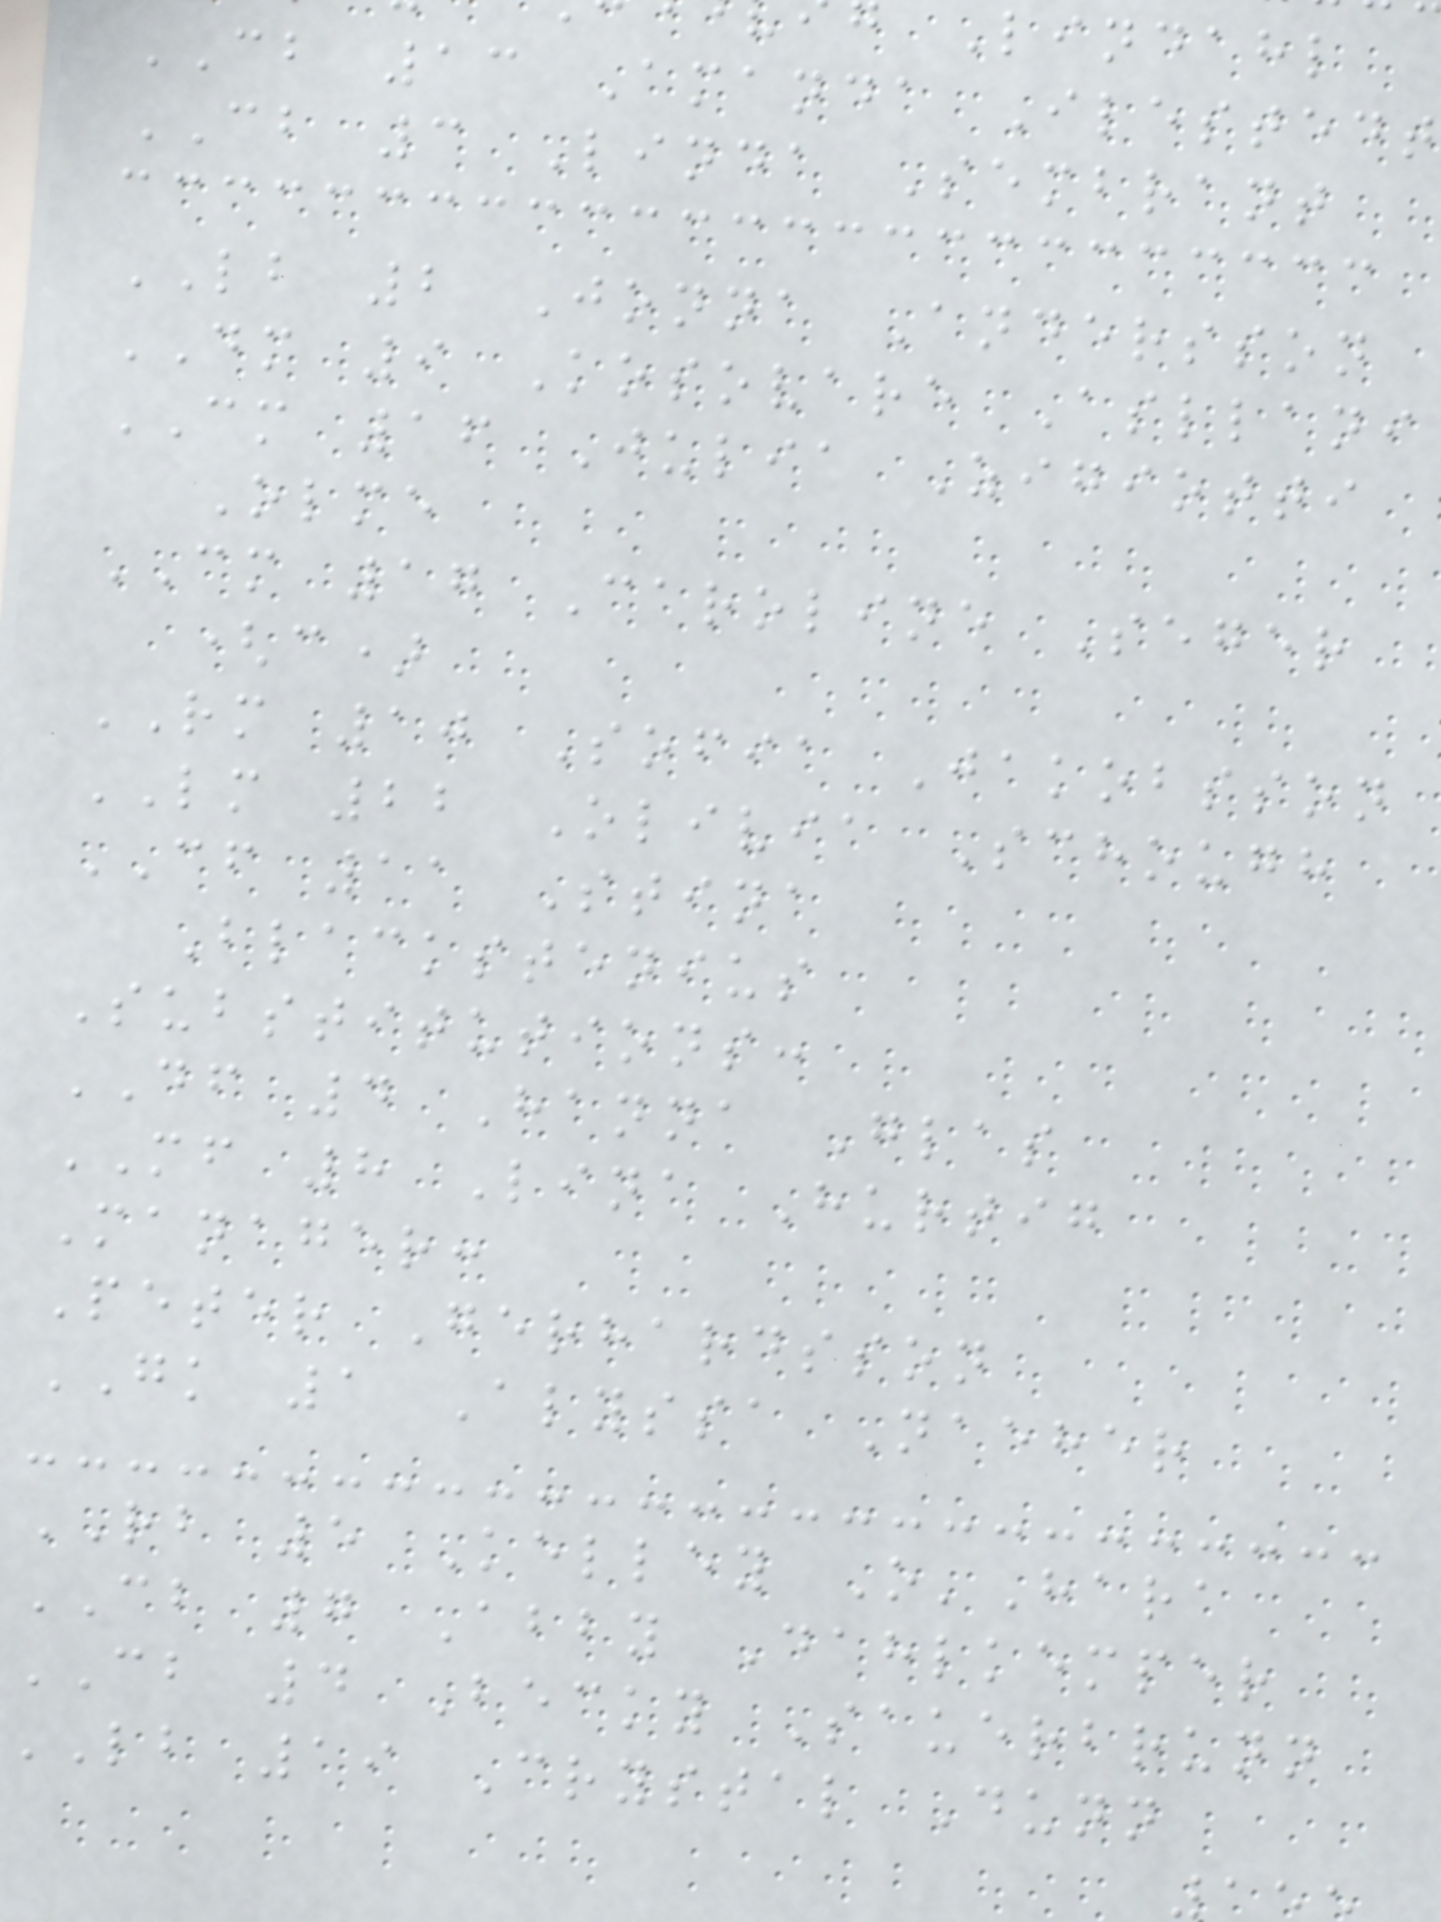Lindahl
CB 13 Amanda Ilestedt
CB 3 Linda Sembrant
LB 2 Jonna Andersson
DM 9 Kosovare Asllani
CM 16 Julia Zigiotti
Olme
CM 17 Caroline Seger
(c)
RM 10 Sofia Jakobsson
LM 22 Olivia Schough
CF 11 Stina
Blackstenius
Substitutions:
DF 4 Hanna Glas
MF 8 Lina Hurtig
Manager:
Peter Gerhardsson
GK 1 Alyssa Naeher
RB 5 Kelley O'Hara
CB 7 Abby Dahlkemper
CB 4 Becky Sauerbrunn
LB 19 Crystal Dunn
